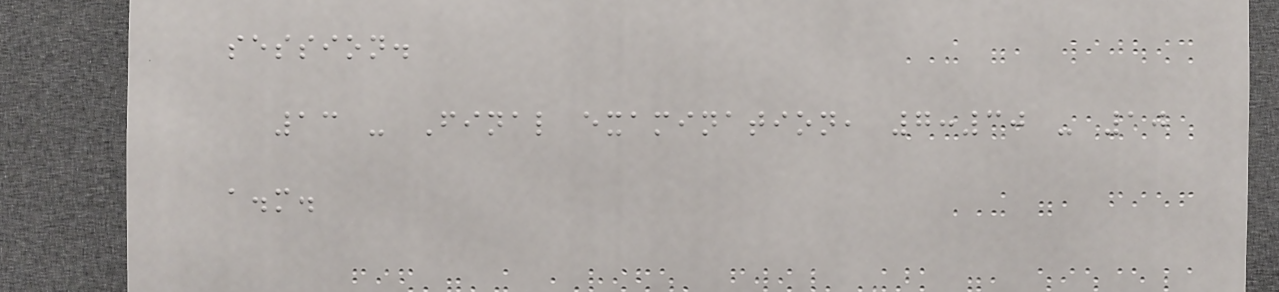session.
13 - Final examination, 7:30 - 10
a.m.
